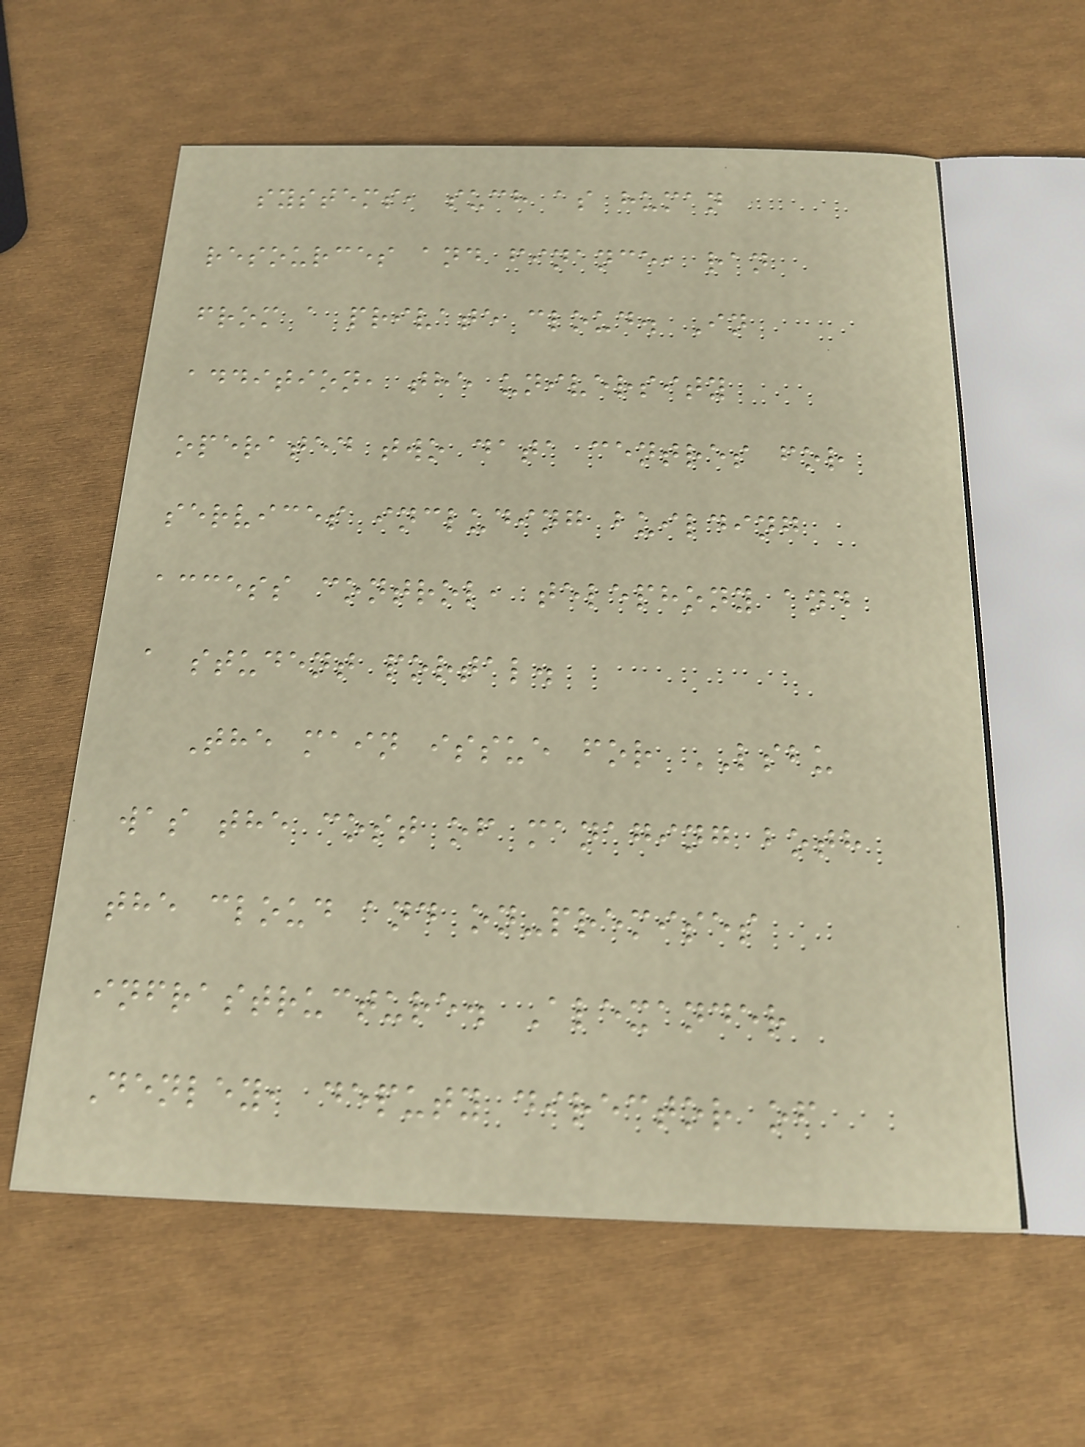systems, such as human
resources and finance, ran
from a private cloud. In
addition, the university
operated two data centres for
services including building
access control, telephony and
a student portal.
The main issue for LSBU
was the cost of managing both
the cloud and on-premises
infrastructure. Alexander
Denley, deputy director of
